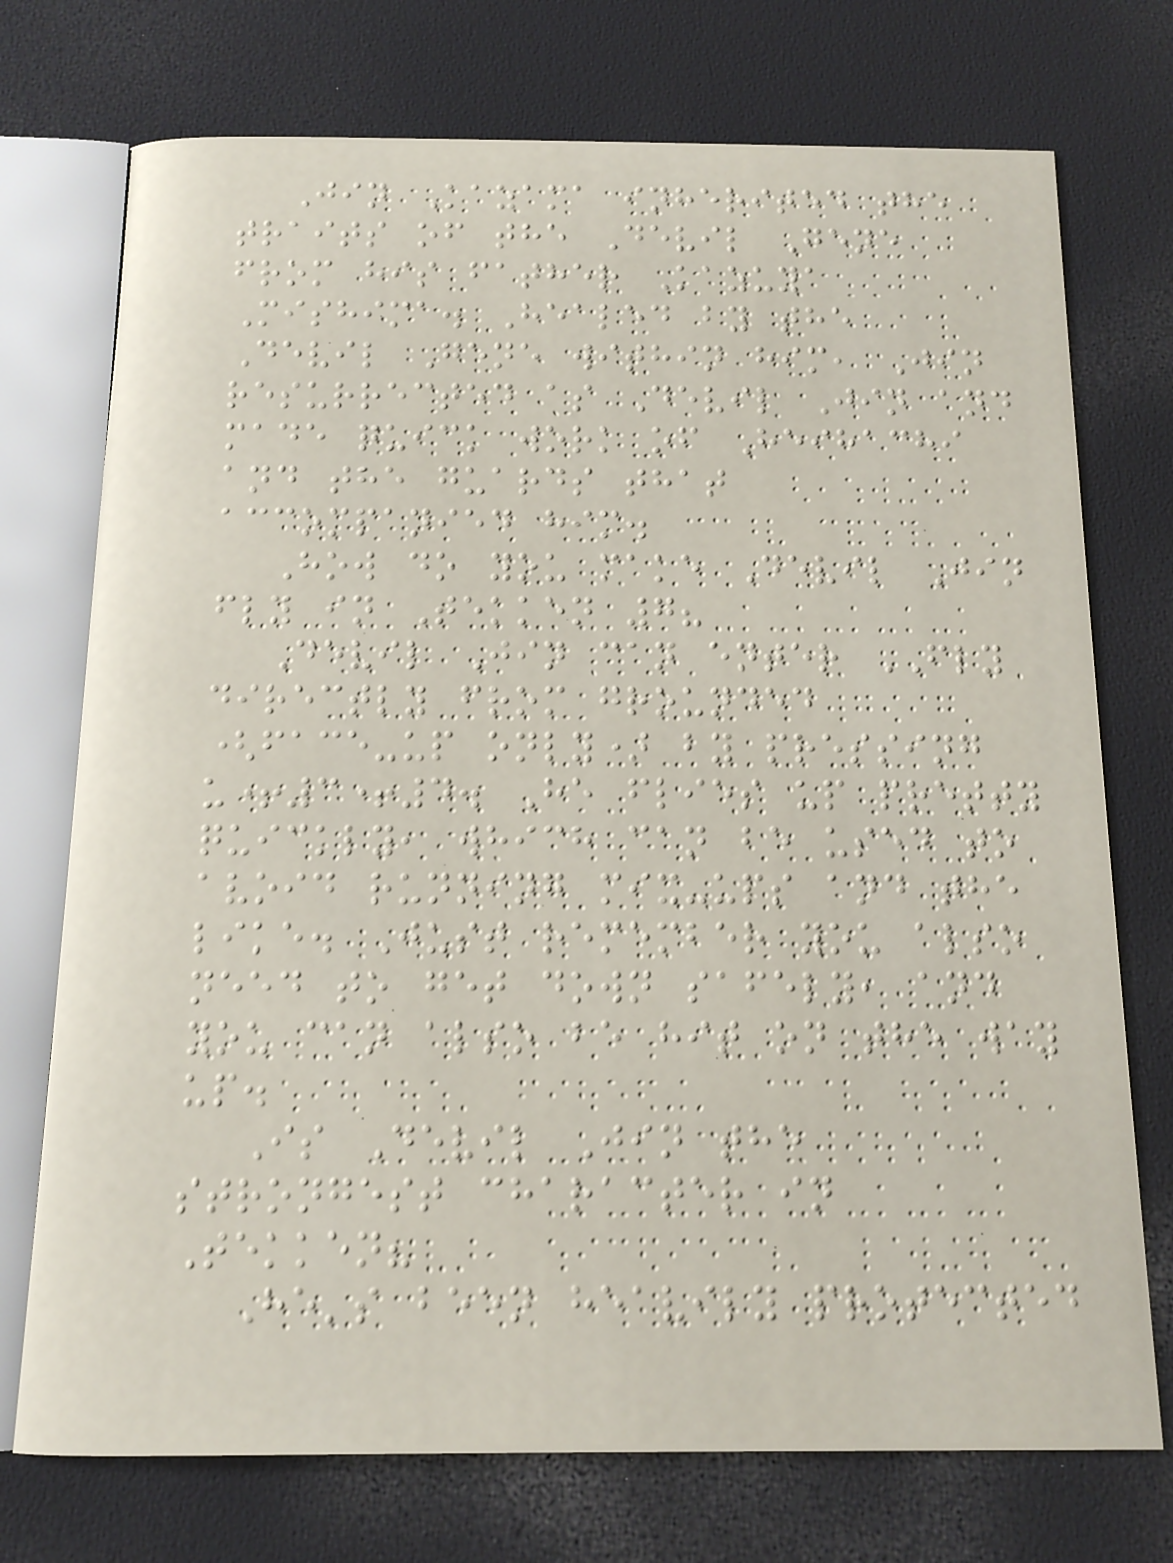Jin Kazama inherited the
traits of the Devil Gene
from his father Kazuya
Mishima. Healed by the
Devil Gene within him, Jin
resurrected as Devil Jin and
made quick work of Heihachi
and the guards that
accompanied him.
How do you make Devil Jin
fly in Tekken 7?
Devil Jin can enter FLY
directly from grounded
(face-up only) by pressing
u+3+4. He flies up pretty
quickly, which can be used to
avoid running mix-ups and the
like. Just remember you also
need to get down safely, and
you can also be hit on the way
up.
Is Devil Jin the
strongest character in
Tekken?
He's been heavily protected
